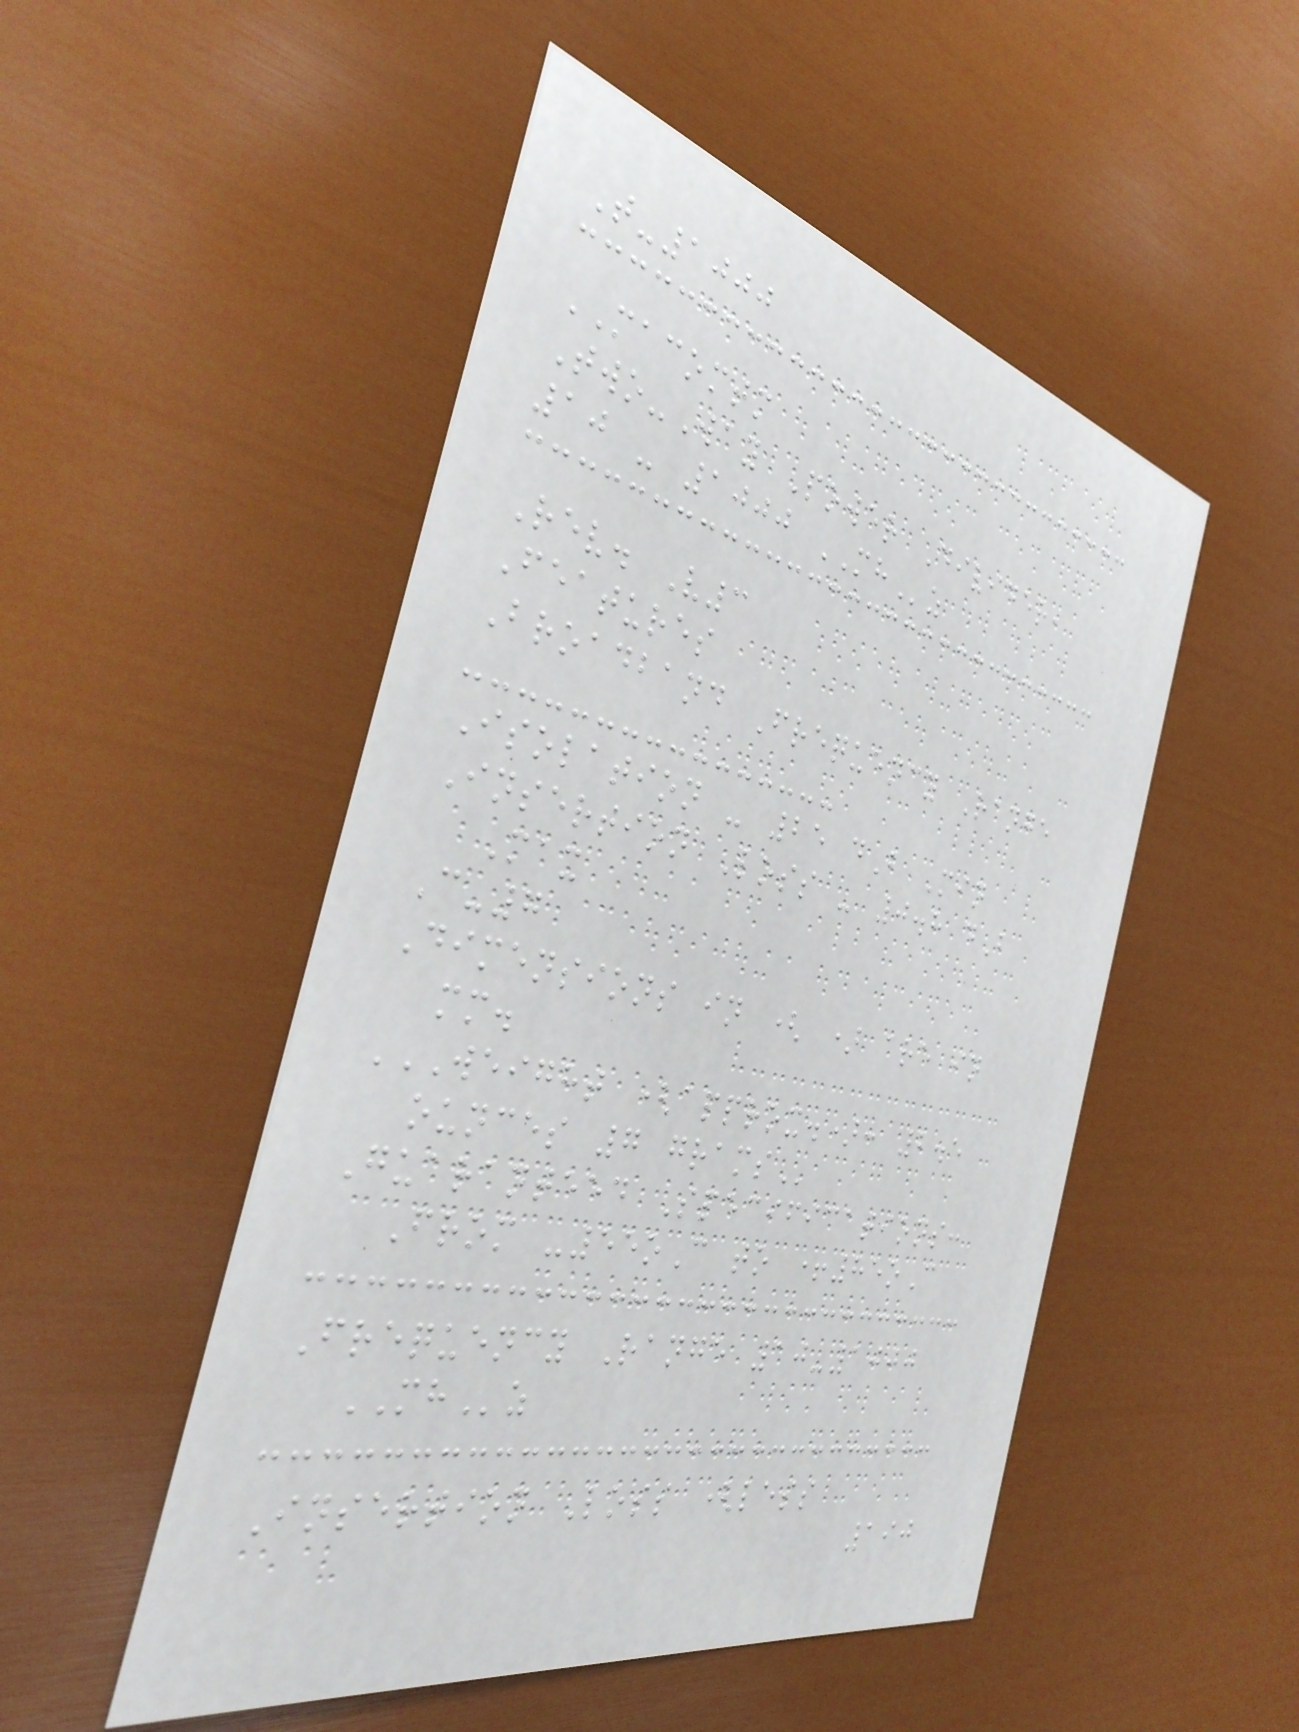T-1000
MACOMTM
Two-Way Power Divider,
10 - 1000 MHz
Rev. V3
Features
Broadband Frequency Range
Isolation - 25 dB Min
Insertion Loss - 0.8 dB
Max
C-7
Dimensions in ( ) are in
mm.
WEIGHT (APPROX.): 2.5
OUNCES 7 GRAMS
Guaranteed Specifications:
From -55oC to +85oC
Frequency Range 10-1000
MHz
Insertion Loss (less
190
